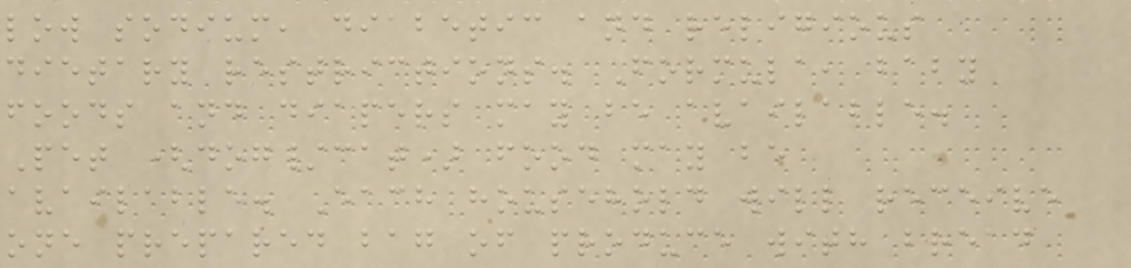low sodium, diabetic and religious
dietary restrictions. Formula, baby
foods and diapers may be available.
Pet (dog/cat) food may be
available. Each household will receive
one prepared bag of produce with bread
